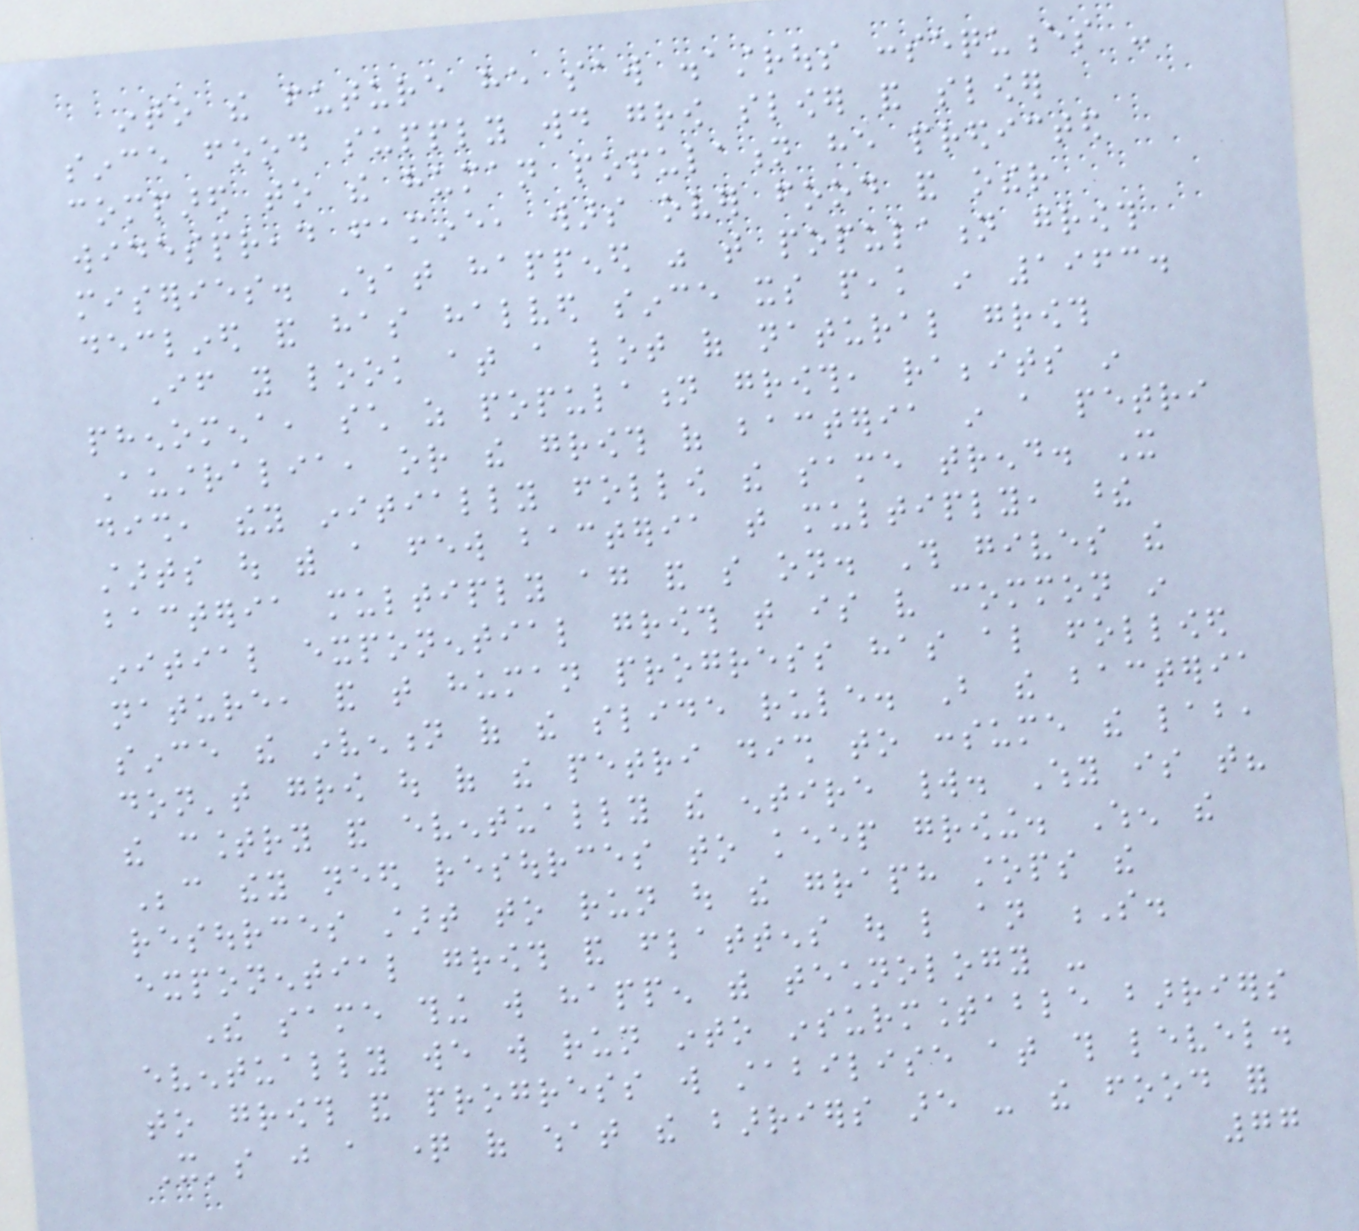into the future he saw disastrous consequences -
since food supply would grow slower and slower
compared to the human population he predicted
widespread famine, wars over food and other
miseries. What happened was that population growth
declined and has halved since its peak in 1963.
If you look at a lot of natural growth
phenomena, such as population growth, rabbits in
Australia, or the growth of bacteria in a petri
dish, they initially follow the same trend. It
starts out with a few bacteria that multiply, these
bacteria multiply again and so on. This gives the
initial exponential growth that is very common in
nature, and that human progress has also followed
since the invention of the slide rule. But the bacteria
don't grow out of the petri dish to consume the lab,
the country and eventually the entire world. Why is that?
Because they need resources to keep growing. When the
resources start to run out the graph stops the
exponential growth and flattens out like an S.
The same thing will happen with technology -
eventually we will run into insurmountable barriers
to growth and progress will stabilise at this level.
It's just a question of what the barriers are - the food for
77
